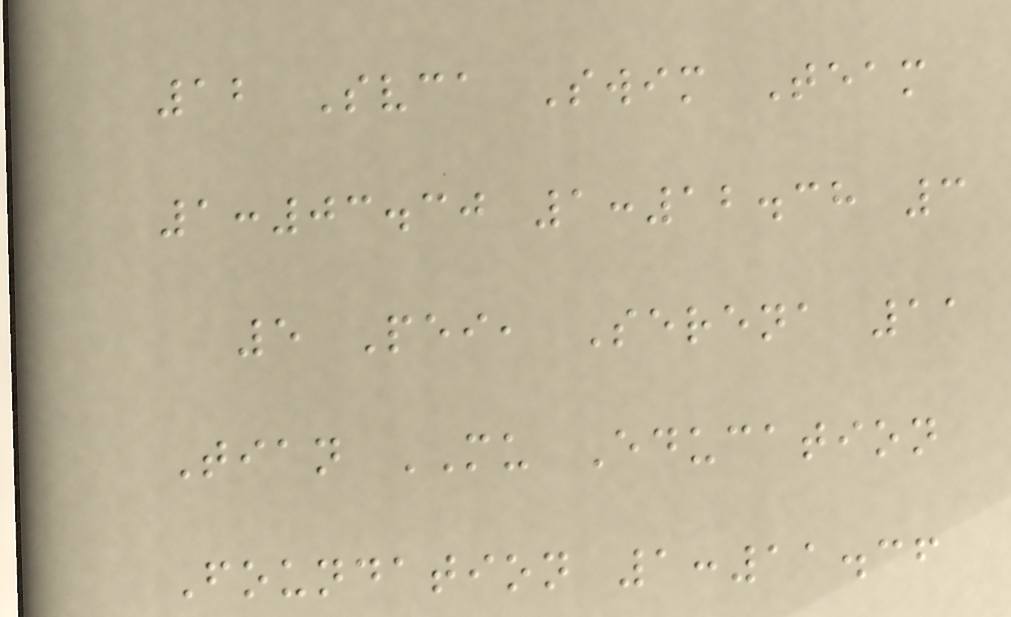12 Svca Swim Team
1:03.30 1:12.38 3
5 Pei, Serena 11
Tian MU Education
Foundation 1:11.36
